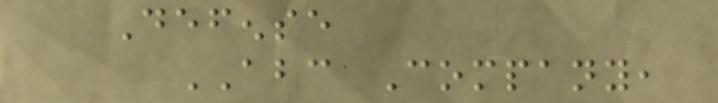Defense
ABC Company,
